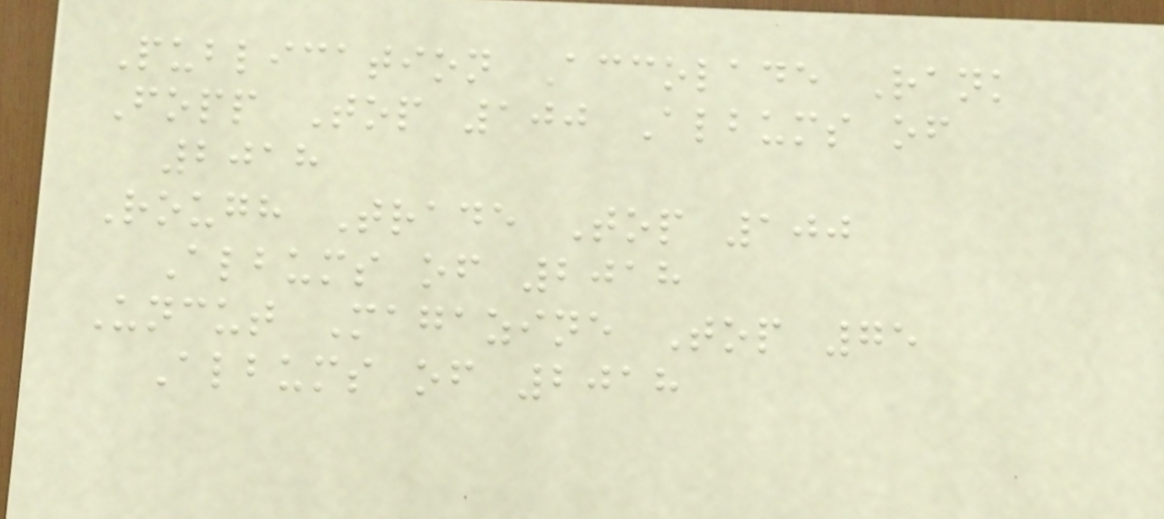Publication Accolade Rank
Fopp Top 100 Albums of
2018
Rough Trade Top 100
Albums of 2018
Uncut Magazine Top 75
Albums of 2018
